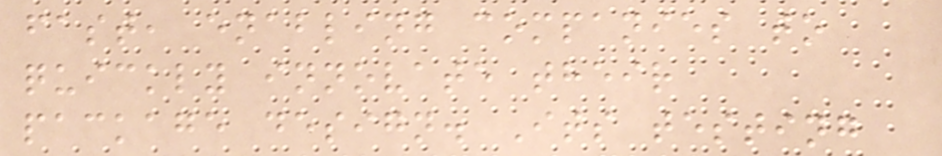fast, enabling companies to
quickly innovate their
package design. Its testing
